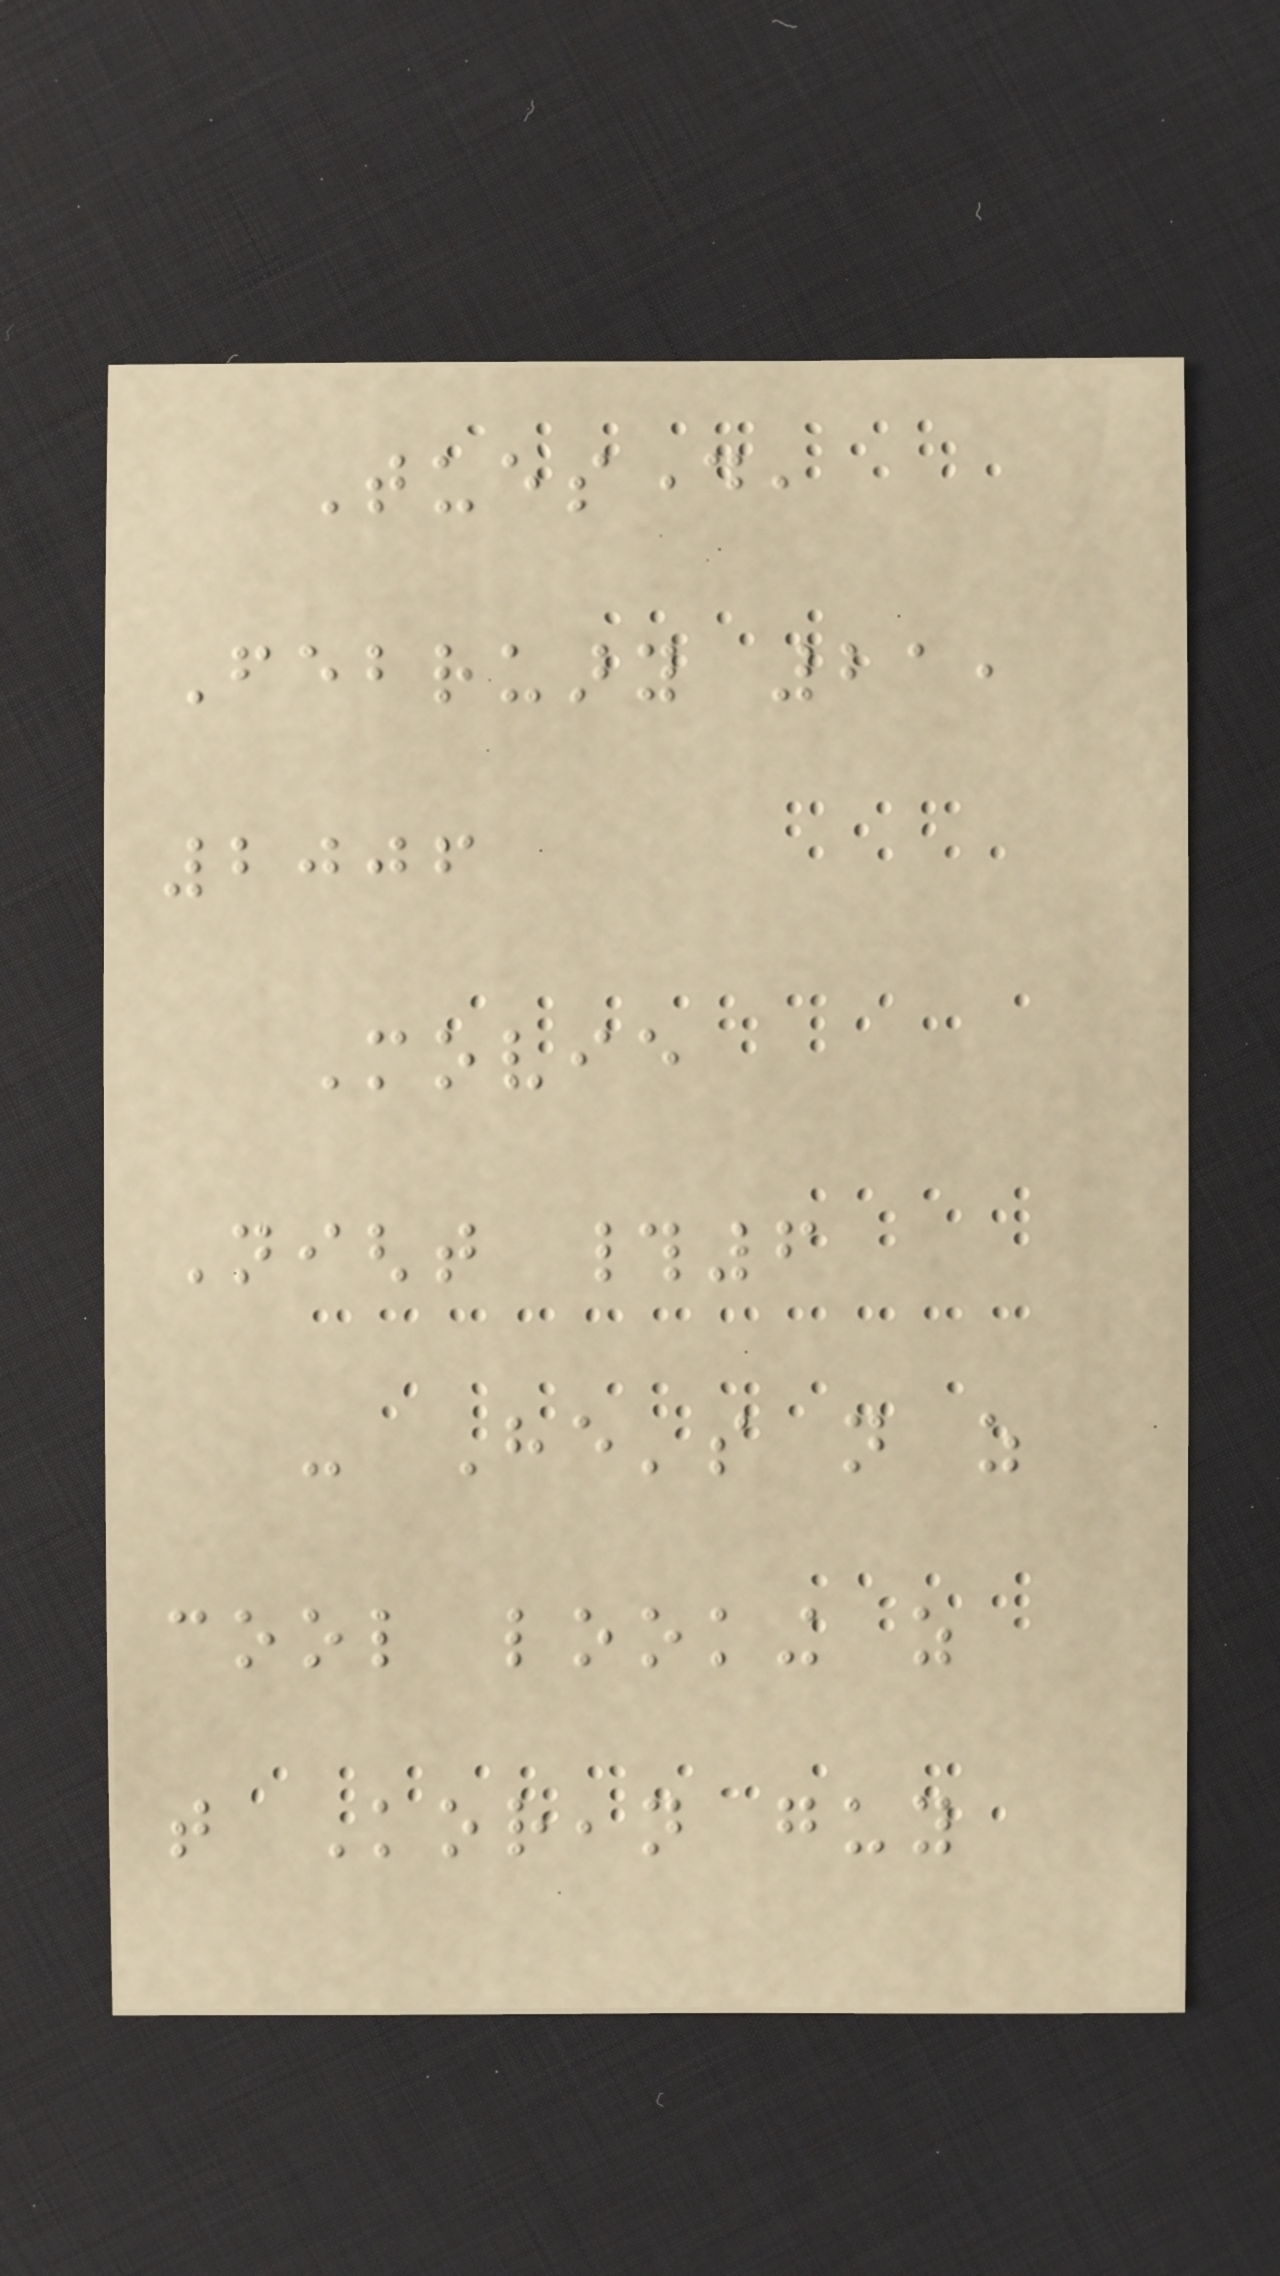Tuesday,
February 21,
2006
Movie
Night #6
- He's not as
cool looking as
that Korean guy
